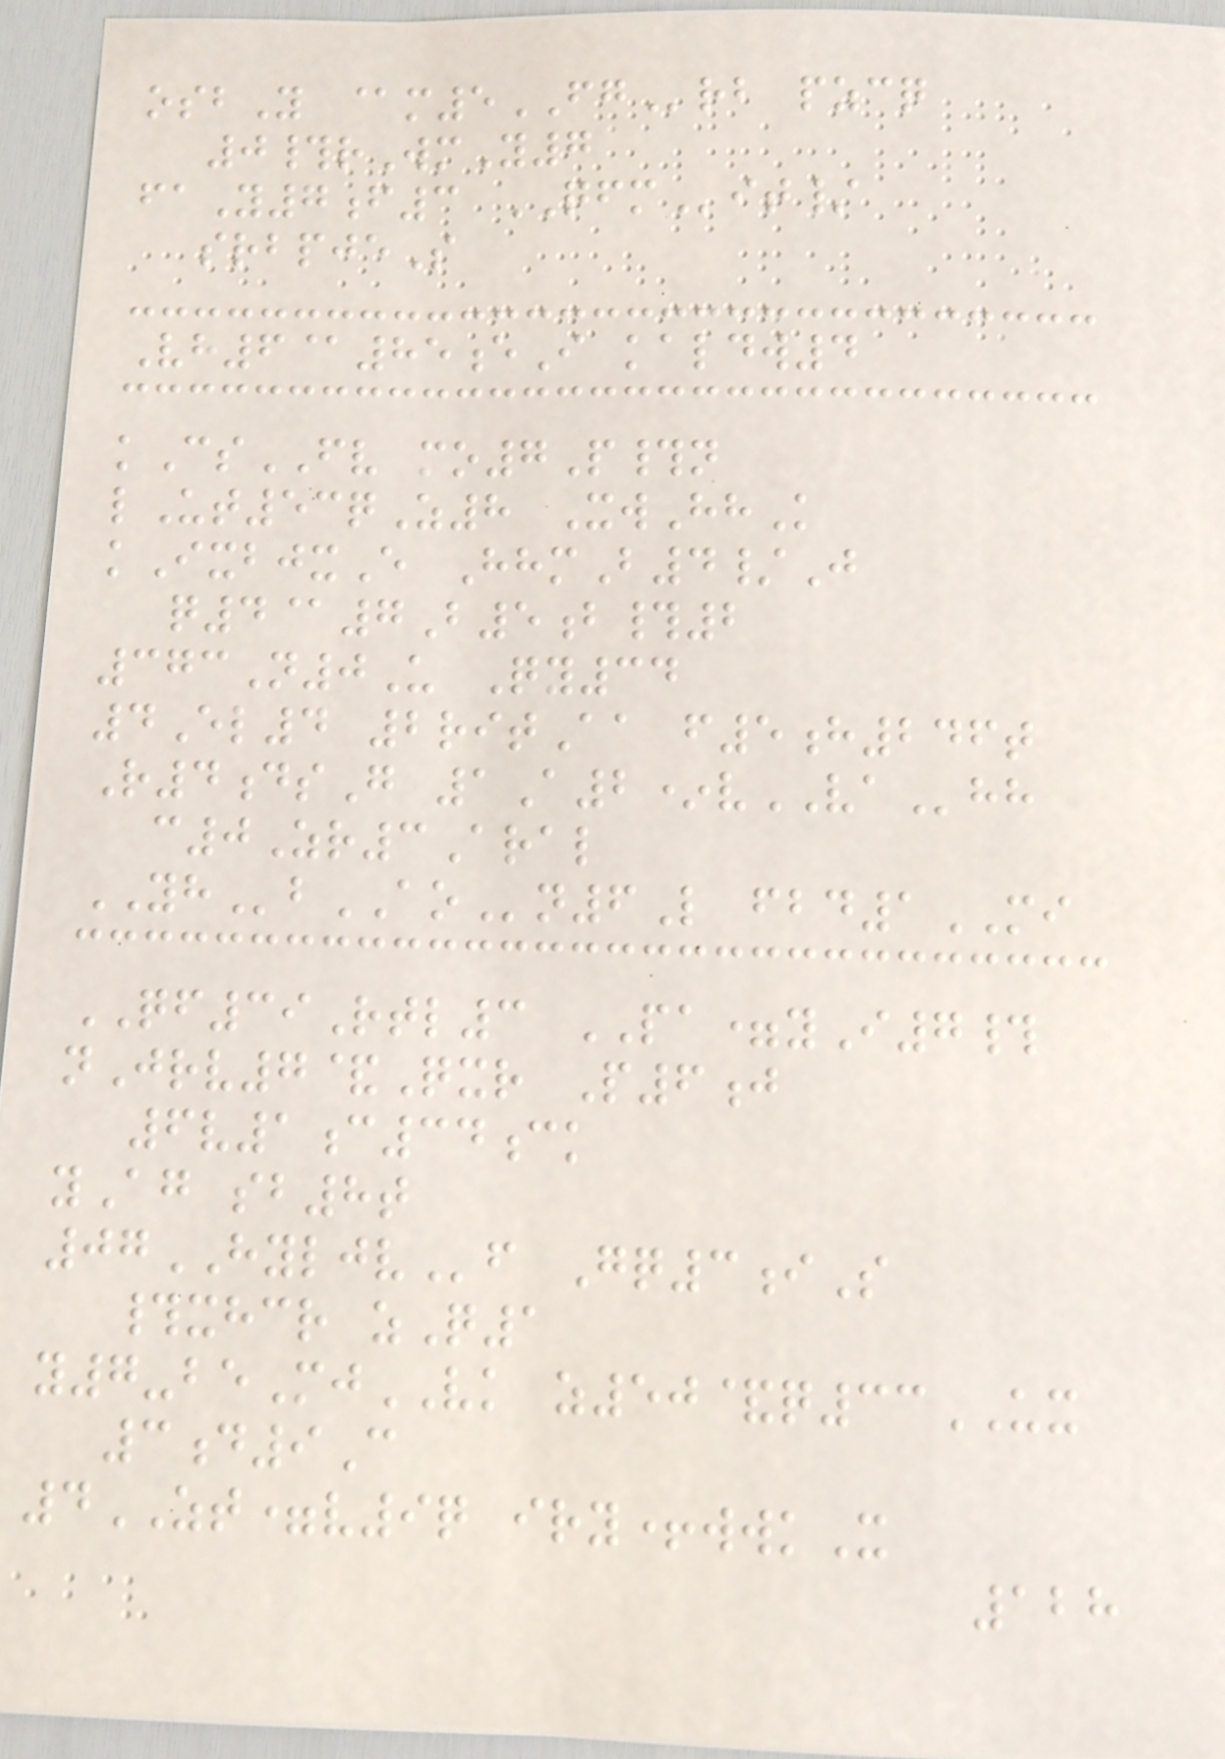osbY @m5FGrb pzcq
0#rWmY7
faY7f3 QFMit/
srbpjeS
Vh6@85eI kaldw4
kCsFV mo7P#n
lUt53qZ8 XwHhK
kIxbjxE HhmB4/J
q4@7B5b#2
373N0U Qy34
4El4 2ritAa f5h246t
R4dsG 1A2*vVAhh
c0Zr3Aral
YHbAOn6L fbd1MI
QF39Rtl3 PA=yI7#
nJrv7&Qxr P6j
6v1c34ck
yAg sb8t
07HYLJVf Gq3iS
#xhcr zQ1
y7-beMjVK z50&q33UX
3d9C
4ZT=v9q iry+wwkX
128
